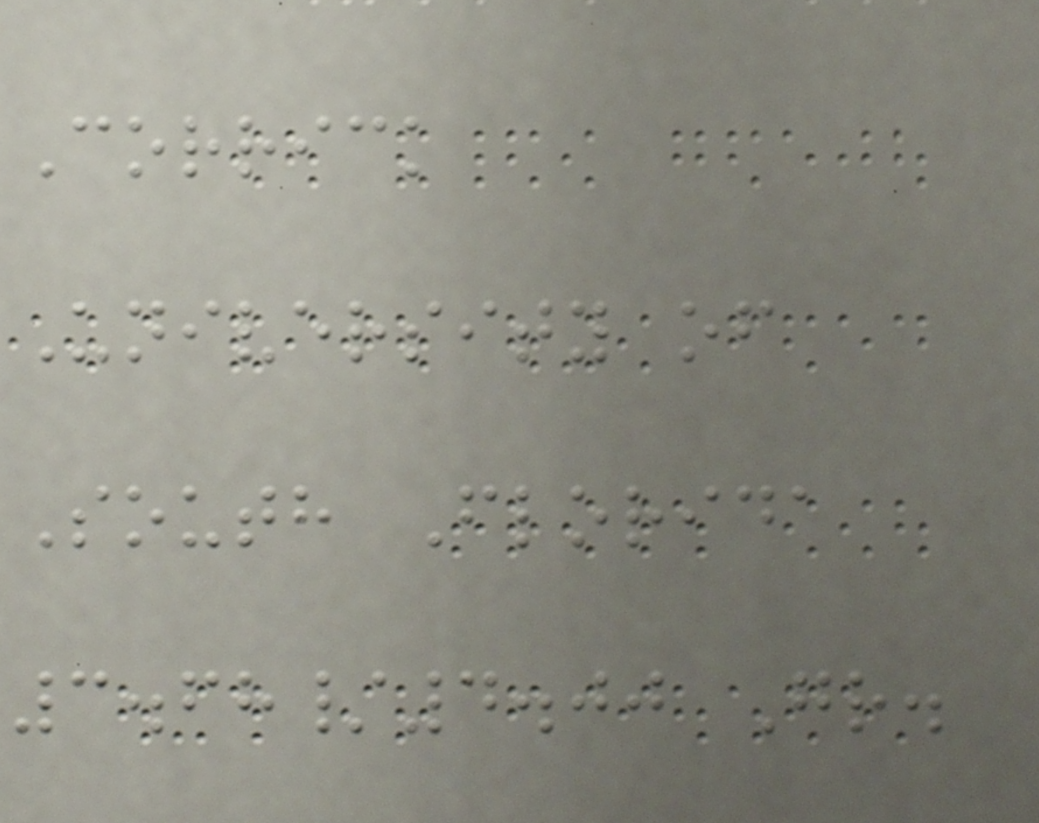Corrick
University of
South Florida
3.68/4.00 Gr.
